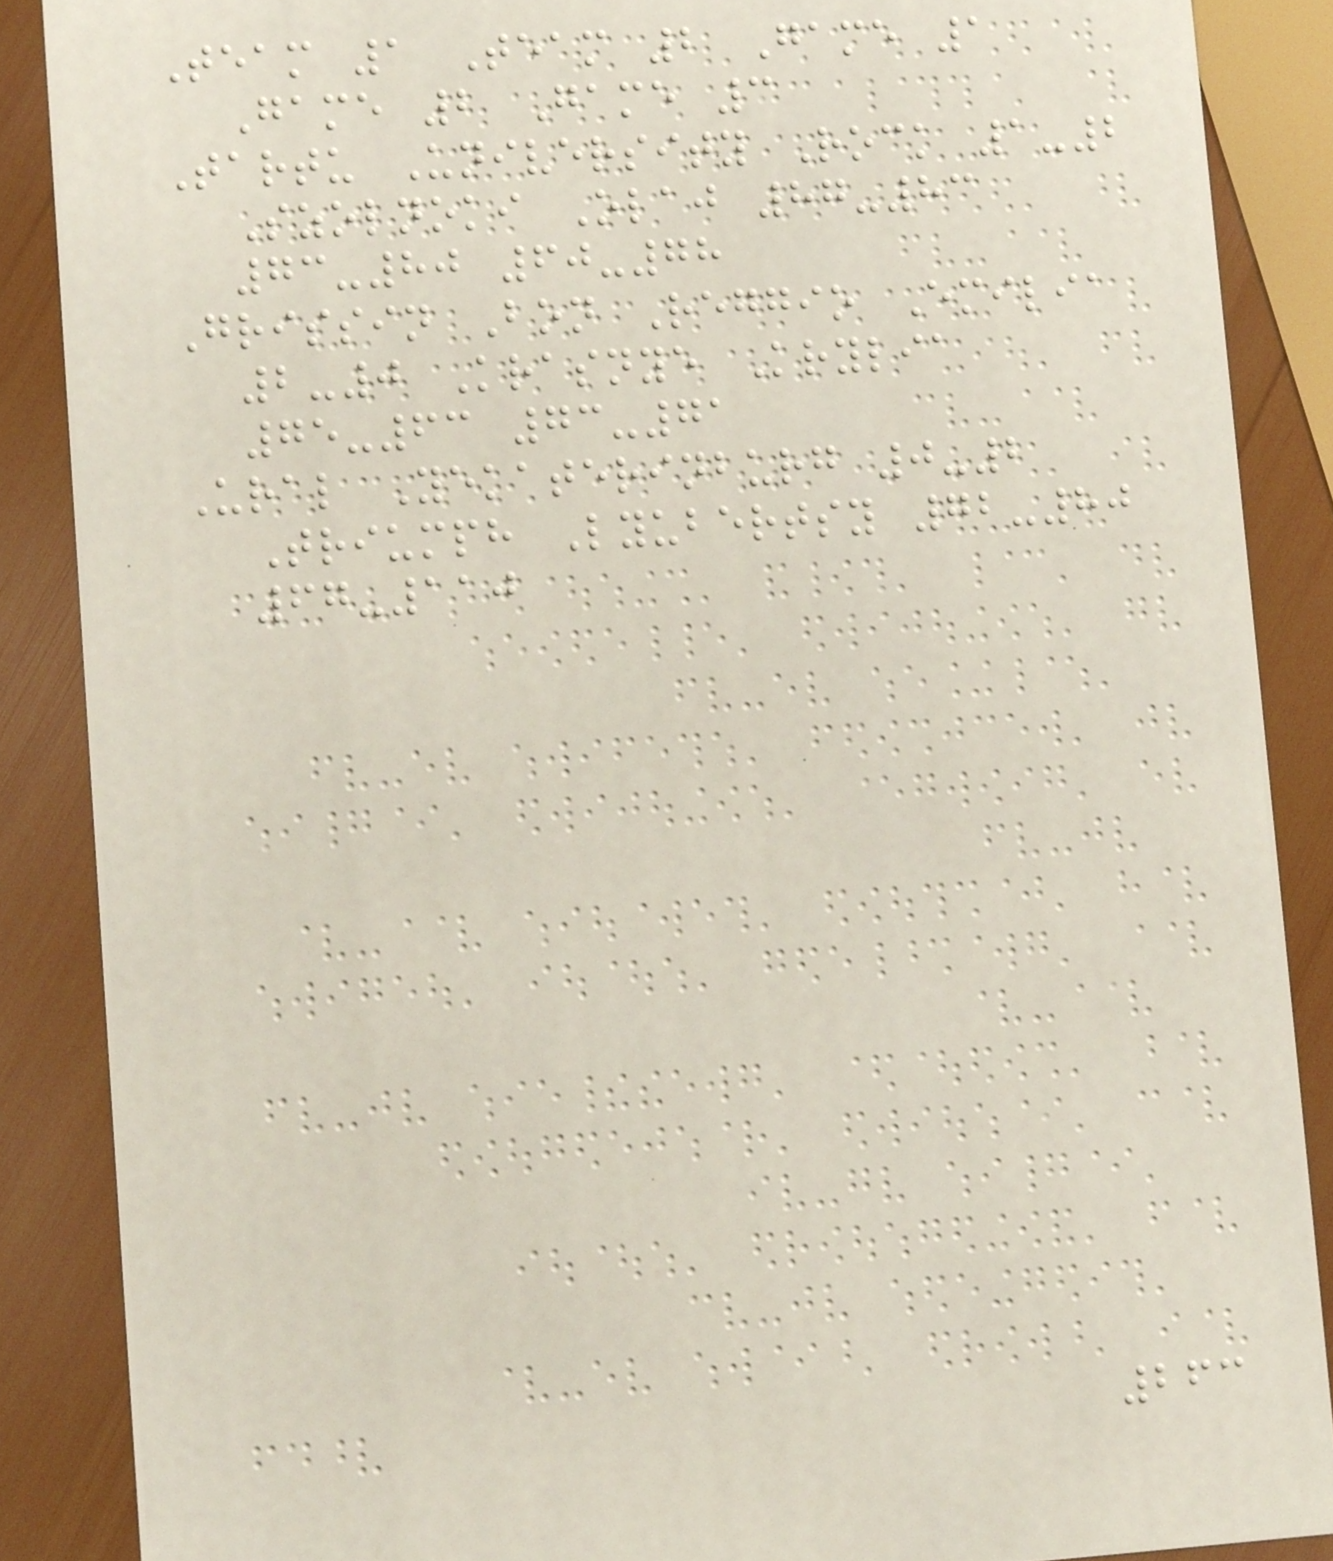Team 1 Team 2 Game 1
Game 2 Game 3
Tartu University Rock 1-2
Szolnoki Olaj 87-83
73-80 60-78
Grissin Bon Reggio Emilia
2-0 Krasnye Krylia
75-63 73-71
Ural Yekaterinburg 0-2
Triumph Lyubertsy 72-80
67-110
263
